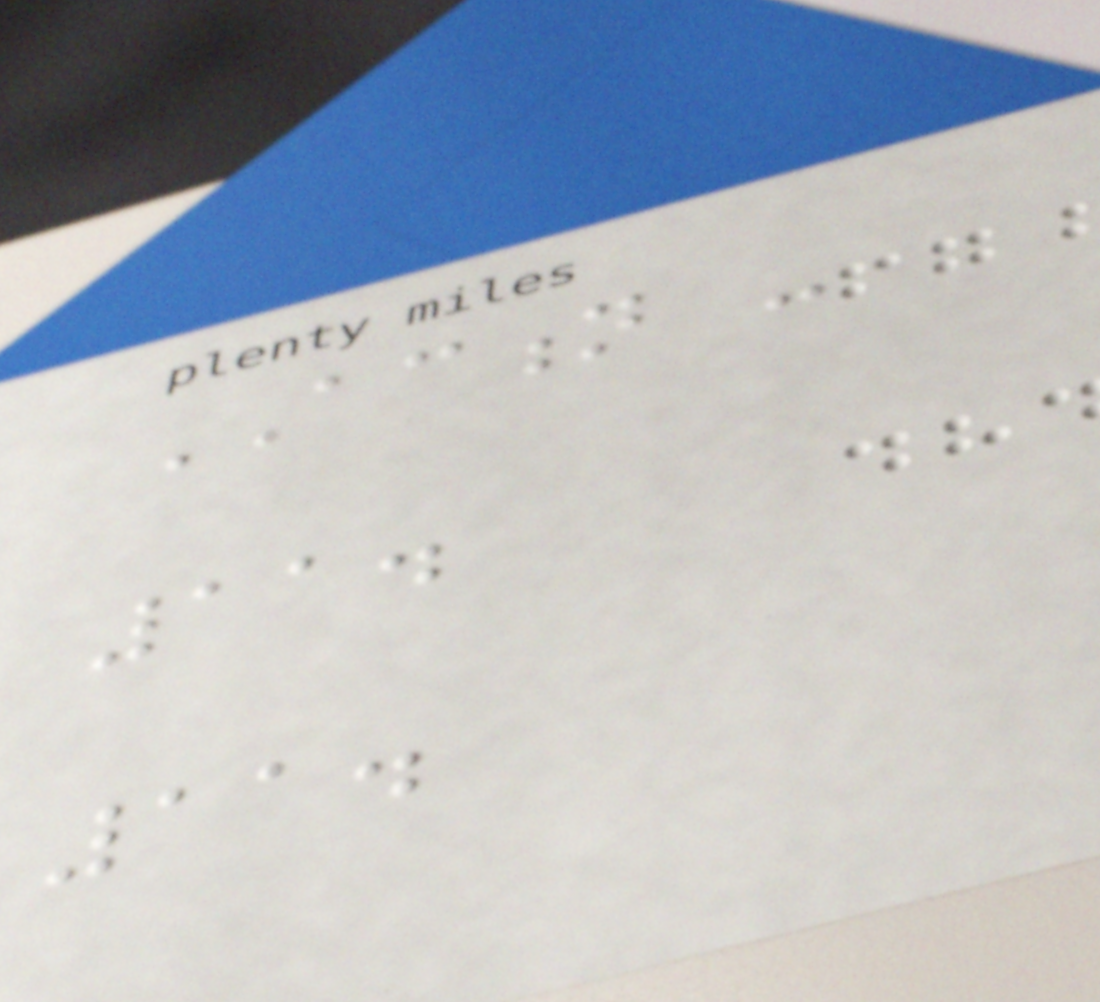ACTION -
11.
11.
